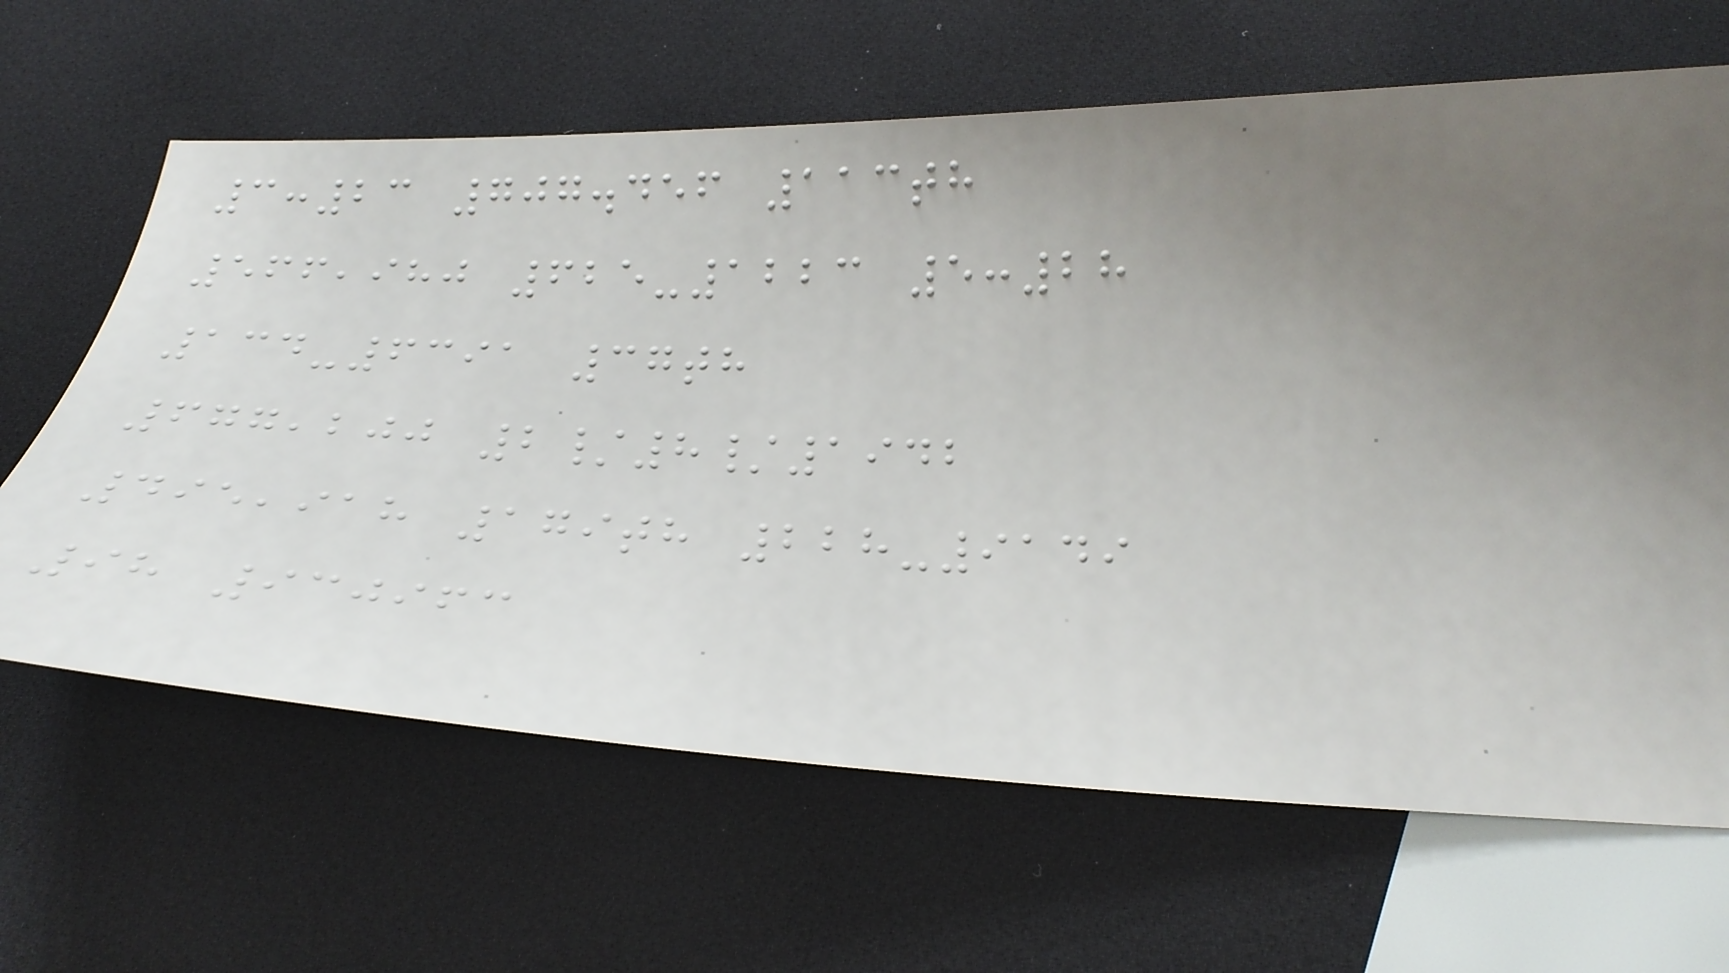3:23 707.456 113th
566,980 625-1223 5:28
134-6391 37th
677,200 2/8/1942
495,918 179th 228-9149
98 930963
